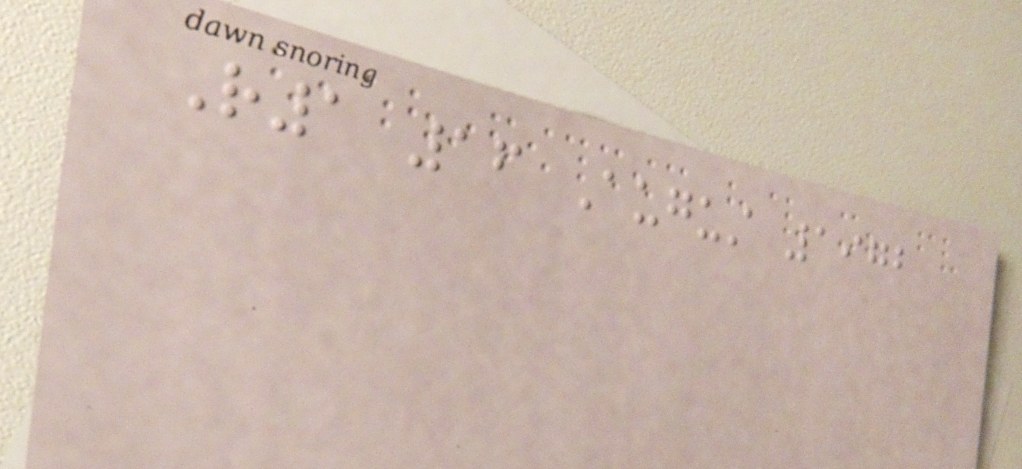R1 16 August 1972
